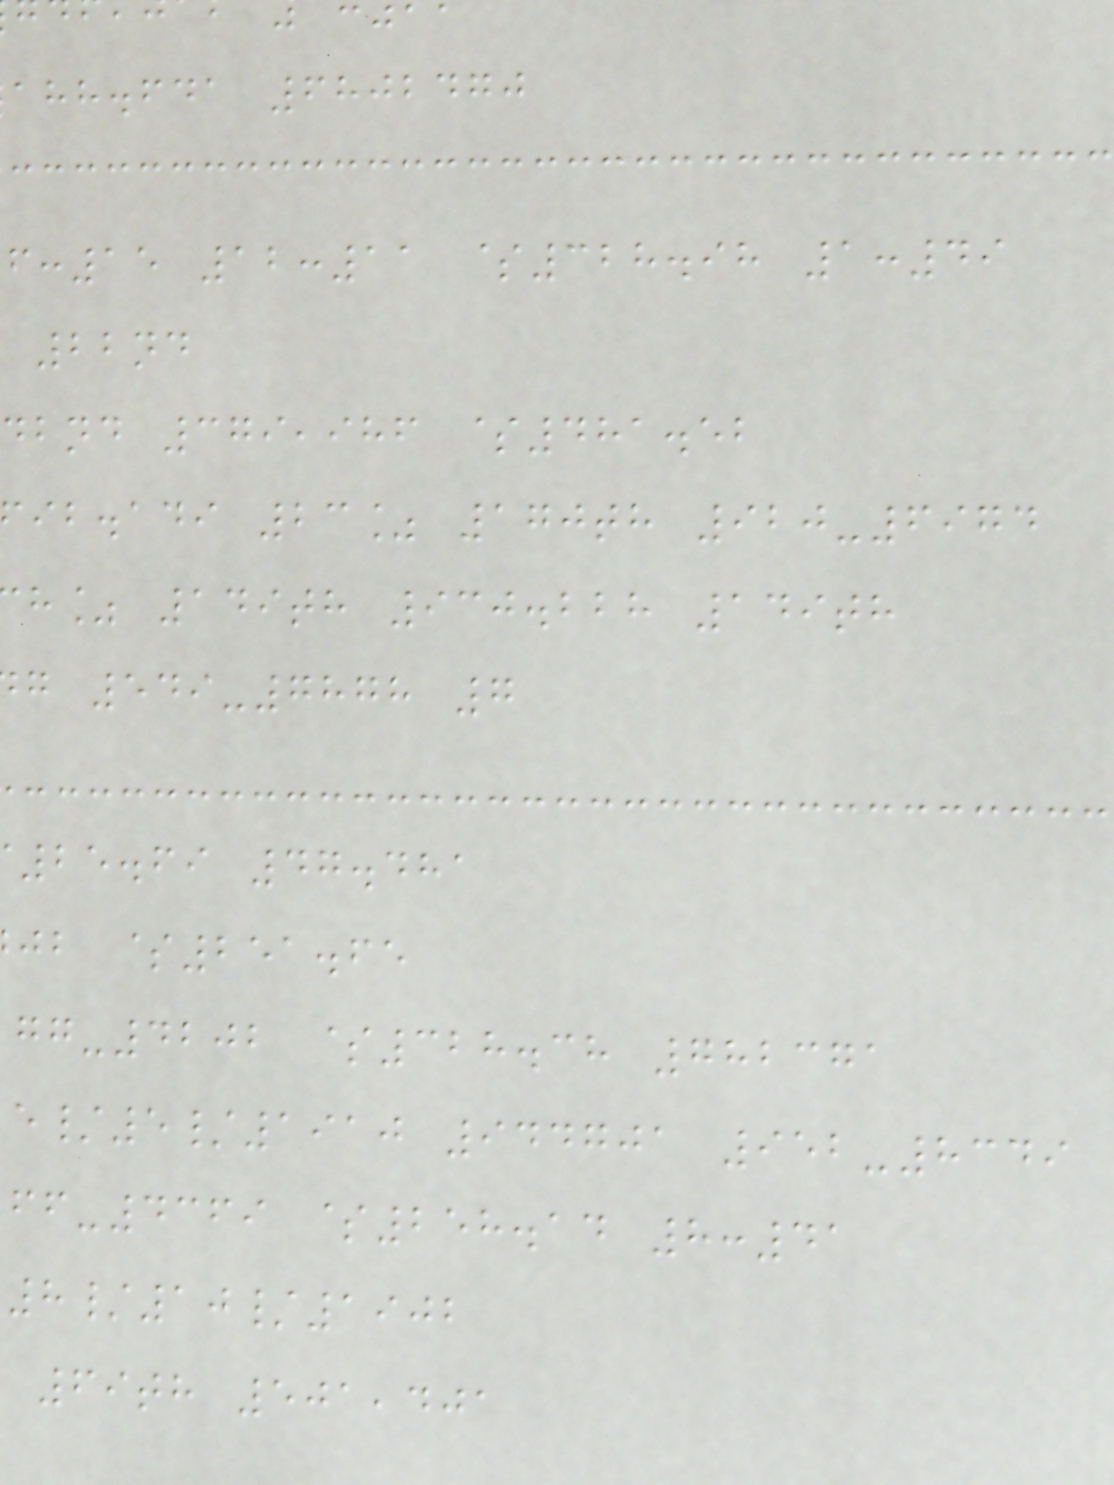ahh.fda 6802470
:15 12:11 $328.98 1:49
22nd
dbnd 379,986 $481.52
ib.adi 23% 170th 920-6974
h% 149th 930.228 149th
g 549-7878 7
25.69 47.481
jb $251.65
-4202 $328.38 782371
/5/1910 944701 952-8349
-4369 $258.14 8:41
8/10/1902
69th 501,401
